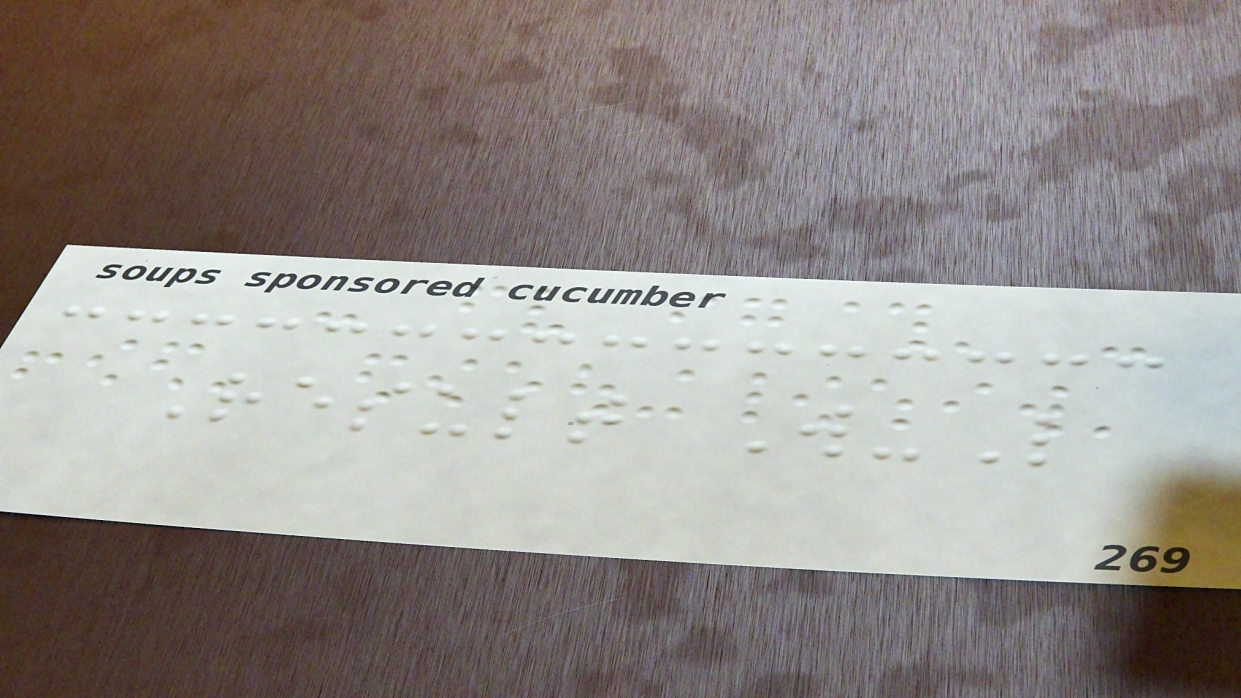Result W-L
